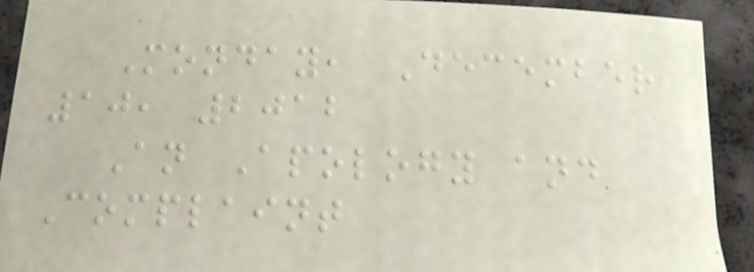Monday, December
10, 2012
An Apology and
Complaint
